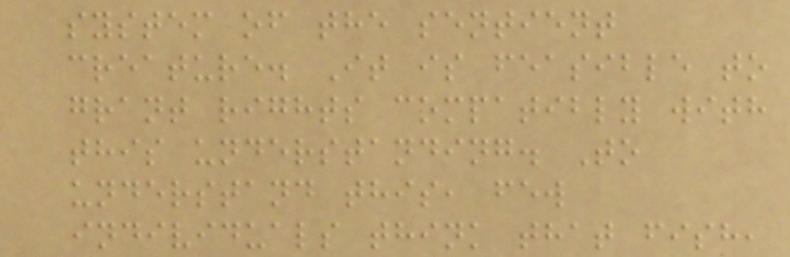system of the sentient
creature. It is feasible to
grant rights compatibly with
this understanding. To
understand this, few
individuals think that fish,
